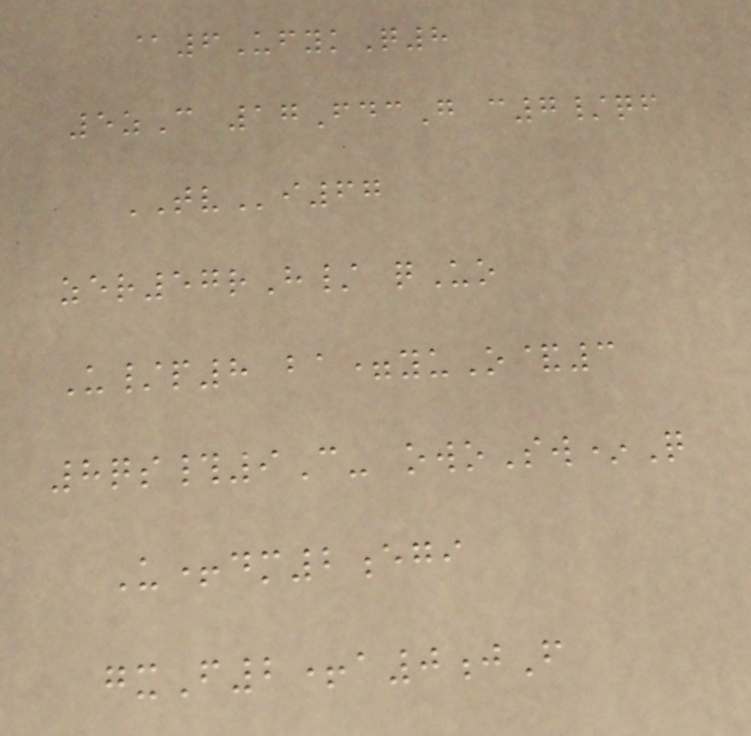@6UfykQ8
5zC 17FdcG c7/qf
TVi67
zer57rH/ qUo
U/p8 ba=yuO&3
8qs#9C- owoSw*Q
U+dm2egi
gxF2+a0jF
